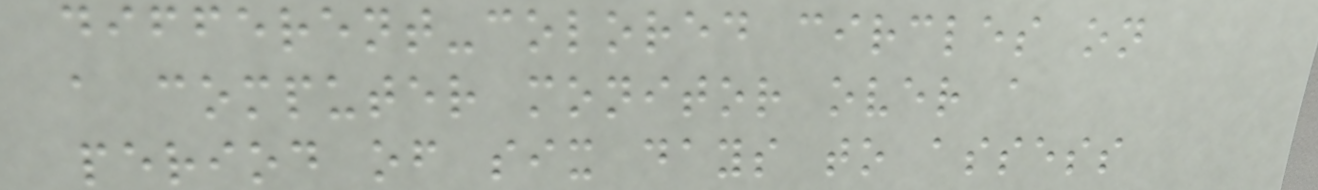different-colored circles on
a computer monitor over a
period of six days to assess
